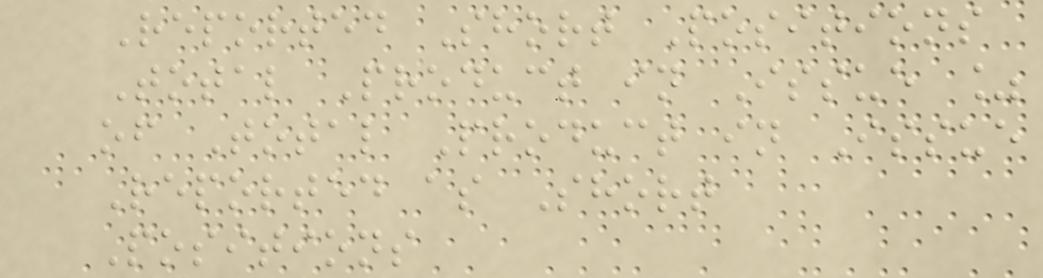Reported Short Positions
Total Product in Issue %
of Total Product in Issue
Reported as Short
Positions
